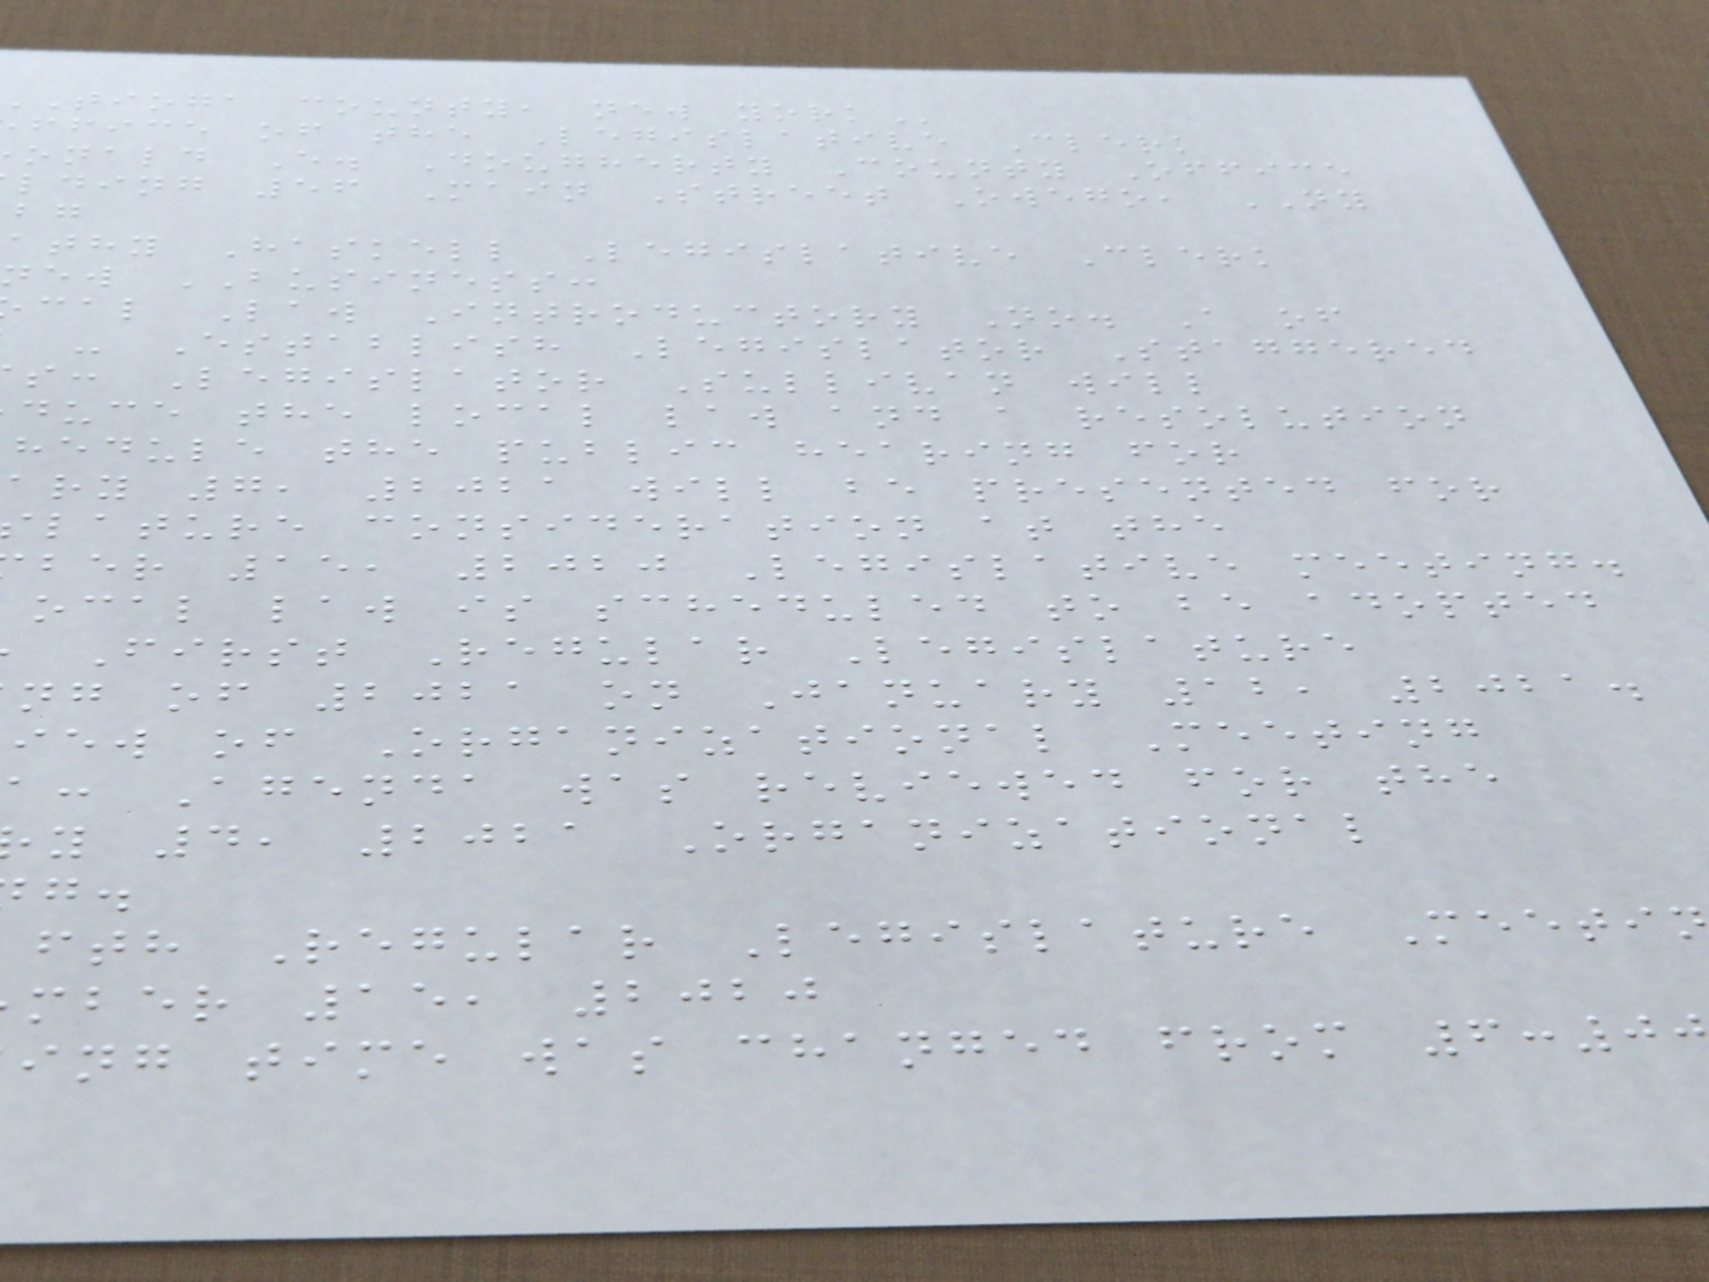tioga county, new
ffice of the Legislative Clerk
onald E. Dougherty County Office
lding 56 Main Street Owego, NY
athy Haskell Legislative Clerk
ew BUSINESS:
cal Law Introductory No. A of
- Establish Legislator Staggered
s: Legislator Sullivan will
duce the local law and a resolution
hedule the public hearing for
ary 7, 2021 will be presented for
lature consideration at the
ber 15, 2020 Legislative meeting.
ocal law is scheduled to be adopted
First Regular Legislature
ng of 2021 on January 12, 2021.
iew of Organizational Meeting
a: Agenda was reviewed for the
y 4, 2021 Organizational
fth Regular Legislature Meeti
mber 15, 2020
ing time was changed from 6:0
